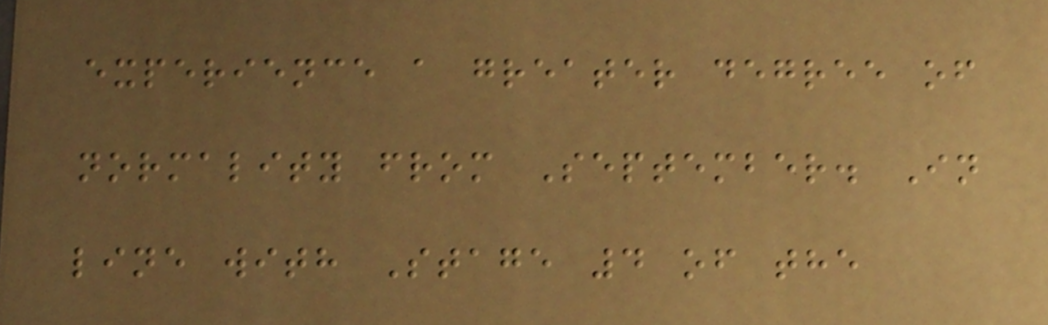experience a greater degree of
normality from September. In
line with Stage 4 of the
